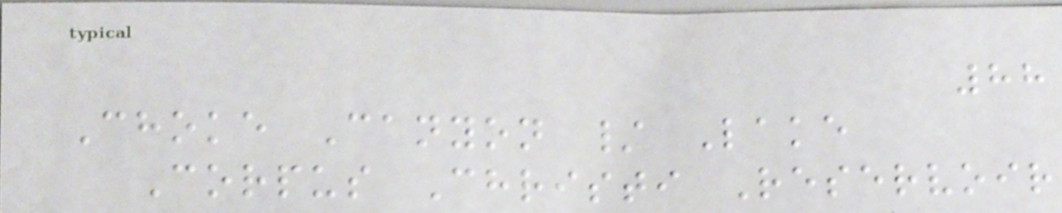88
Choke Canyon / Lake
Corpus Christi Reservoir
